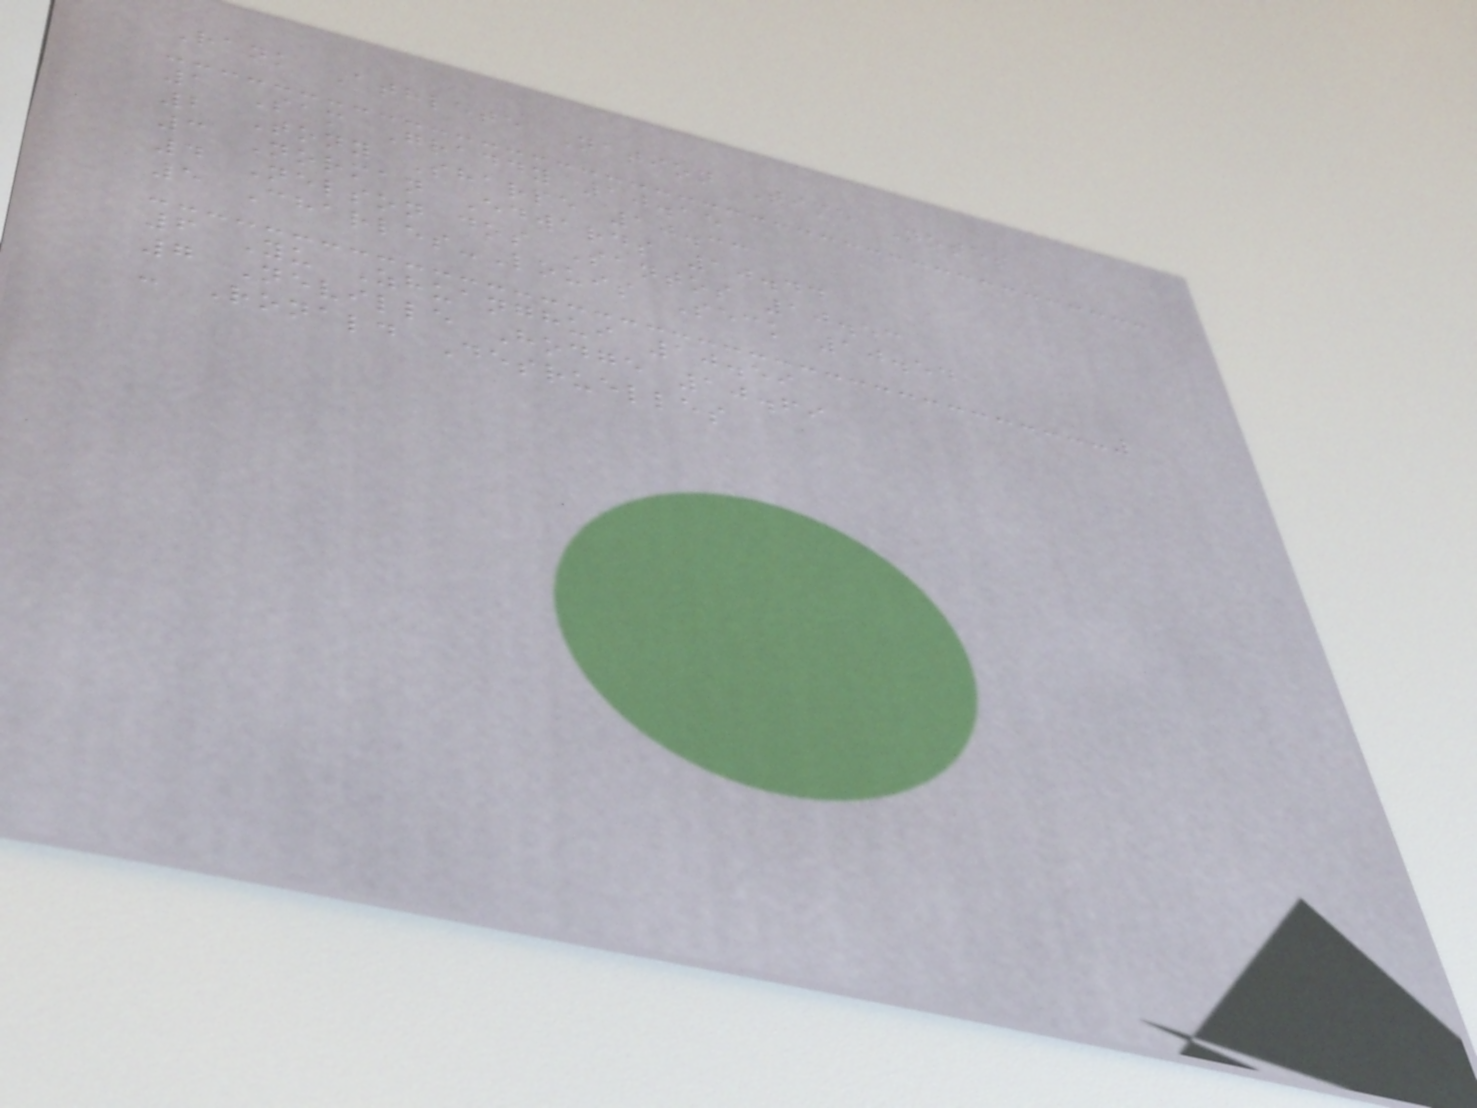Rank Athlete Nation Time Notes
1 Sam Graddy 10.15
2 Tony Sharpe 10.33
3 Norman Edwards 10.44
4 Nelson dos Santos 10.53
5 Charles-Louis Seck 10.54
6 Yu Zhuanghui 10.59
7 Neville Hodge 10.69
- Ronald Desruelles
